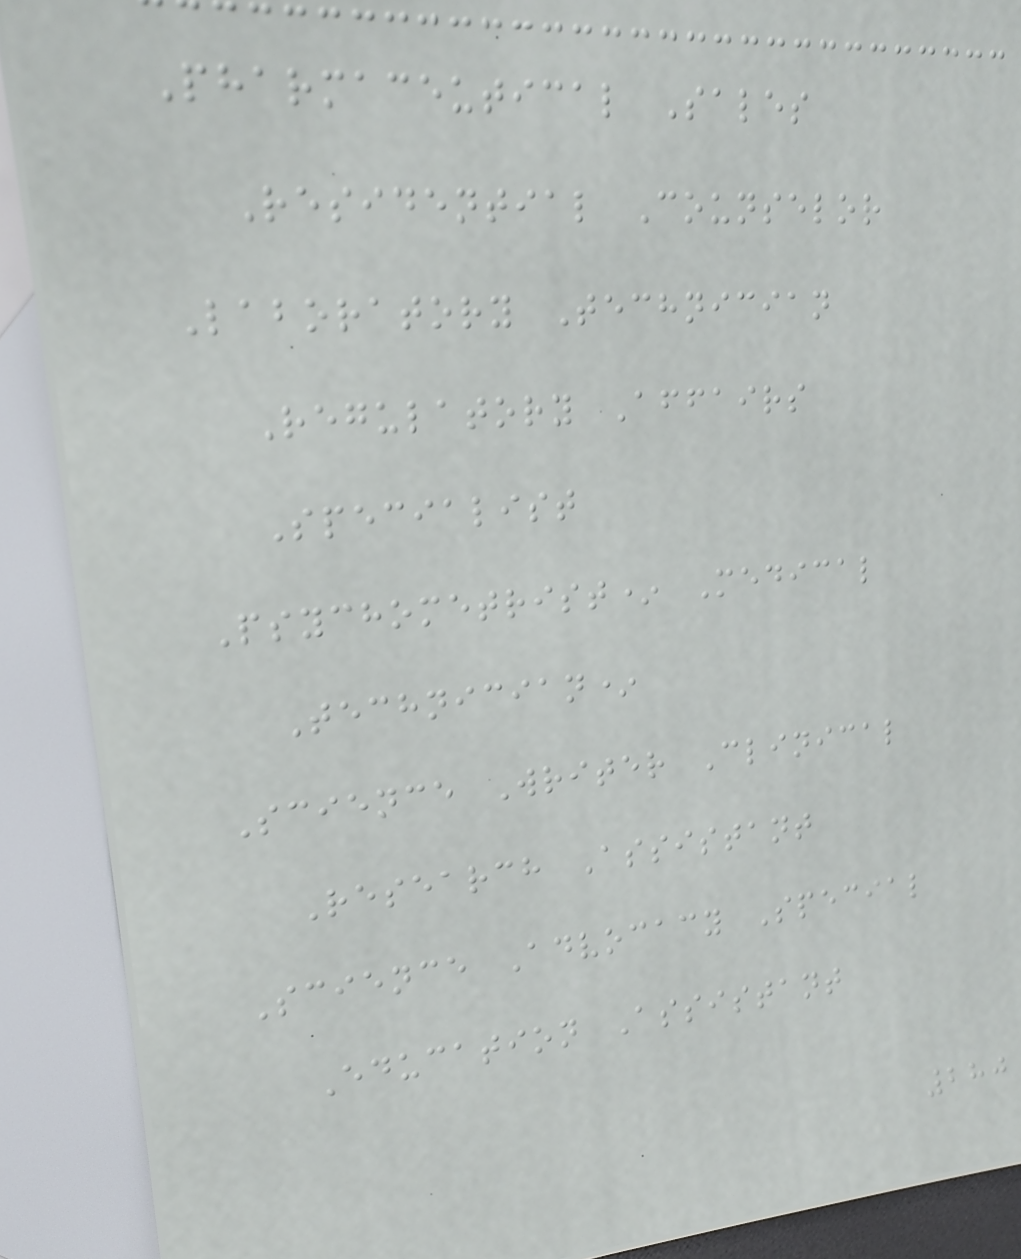Pharmaceutical Sales
Residential Counselor
Laboratory Technician
Regulatory Affairs
Specialist
Psychometrist* Medical
Technician*
Science Writer Clinical
Research Assistant
Science Advocacy Special
Education Assistant
280
